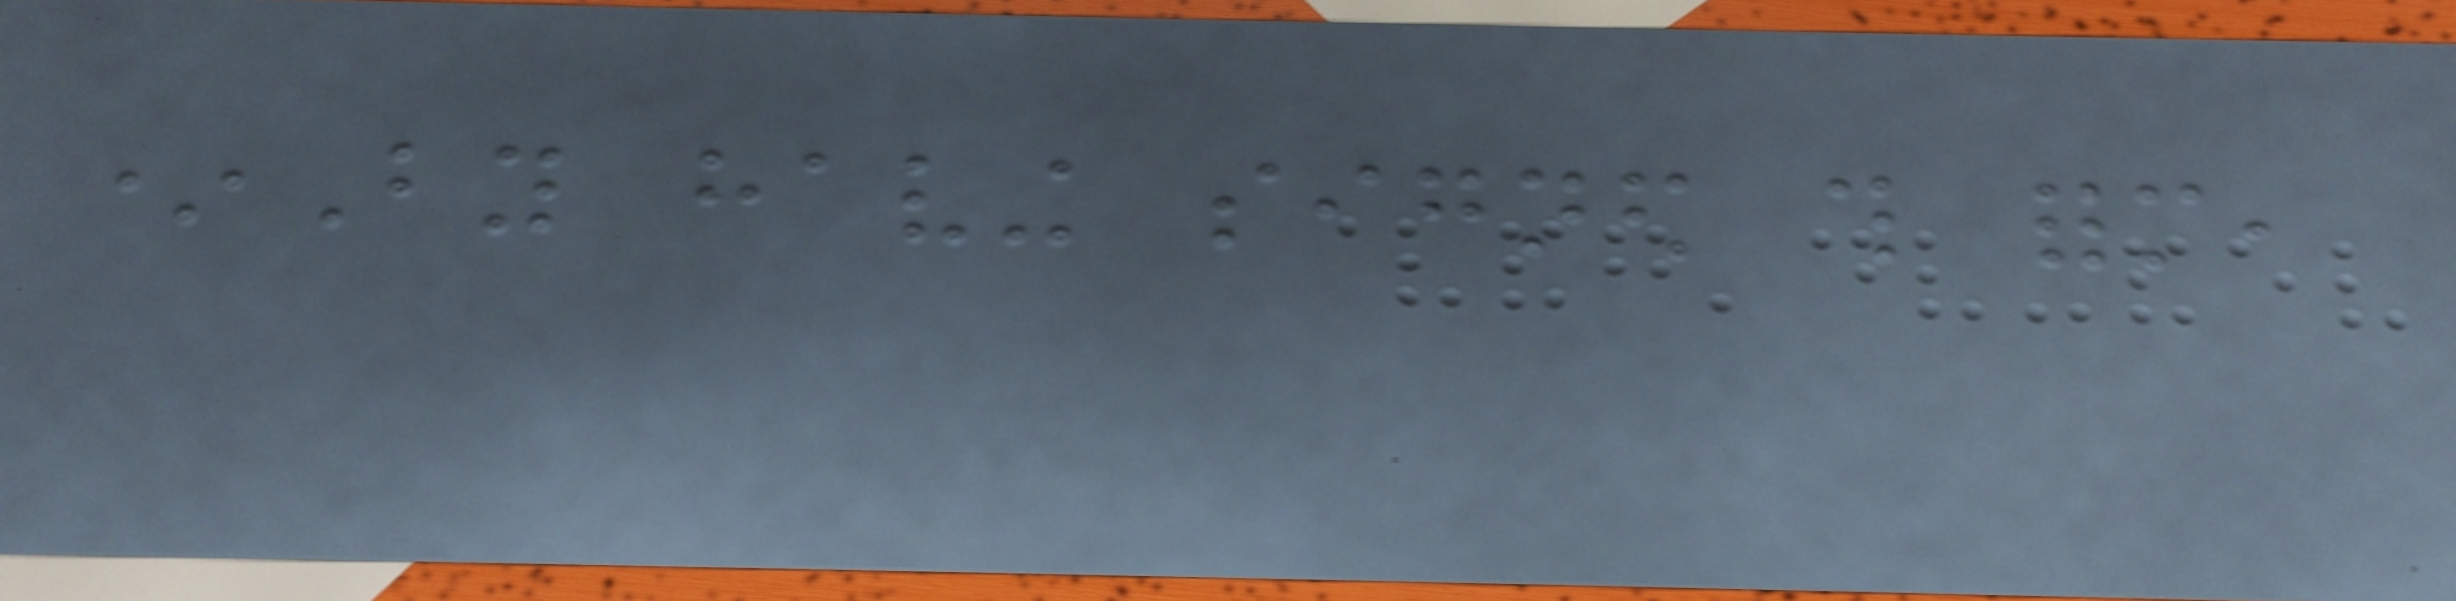*By having signed this form,
